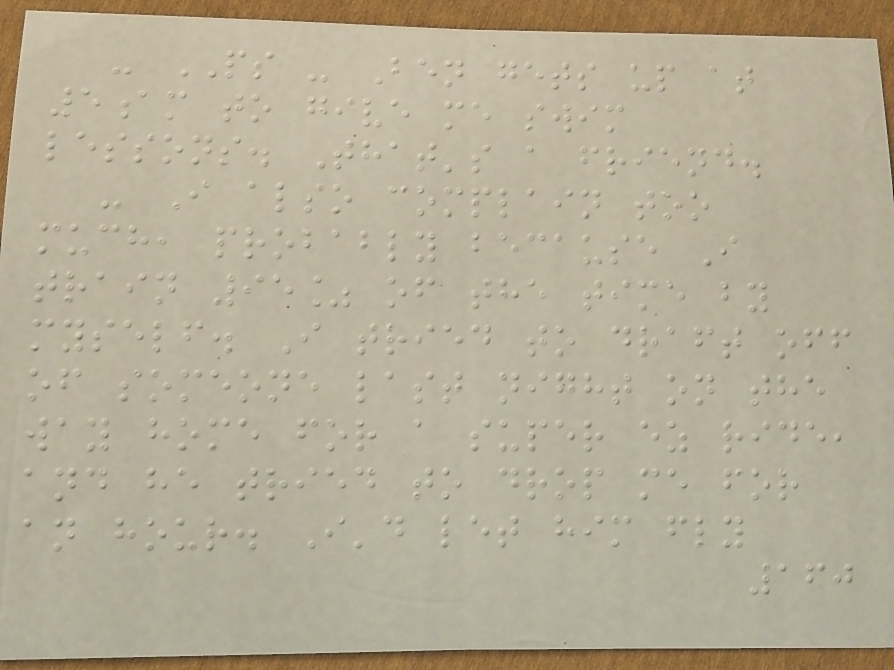- PS - Ben gets up at
5am to give me swim
lessons. That's a friend.
- I also complain too
much, probably because I
train 95% of the time by
myself. I tried to draft off
of someone last night on the
way home for a super ez ride,
and he tried to drop me for
an hour. I'd let him fly
160
